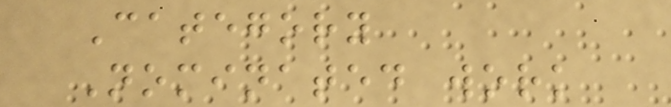Category
Nominated work
